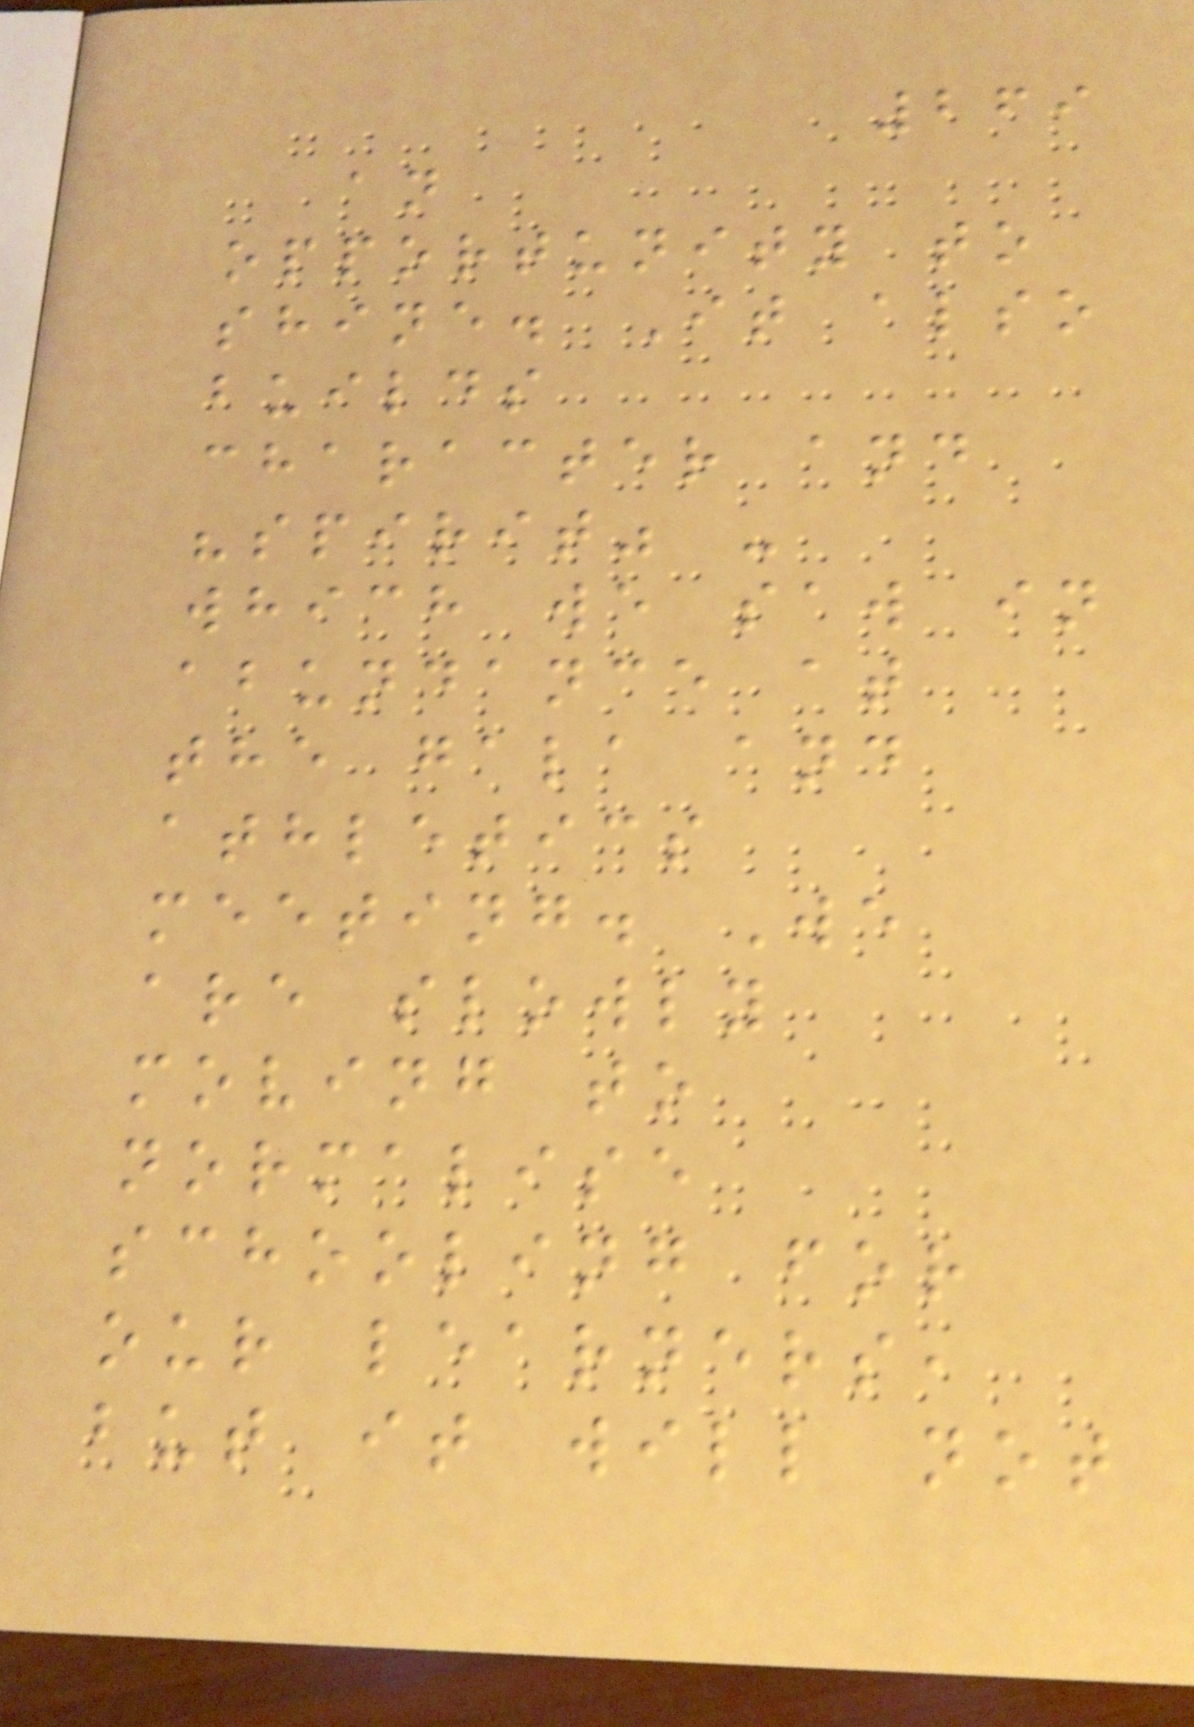269
an
opportunity to
shine. It also
builds
character and
"spirit" -
which we saw in
abundance at
the gala and
athletics
meeting. We
are slowly
moving to
normalise
schooling for
our learners,
but it will not
